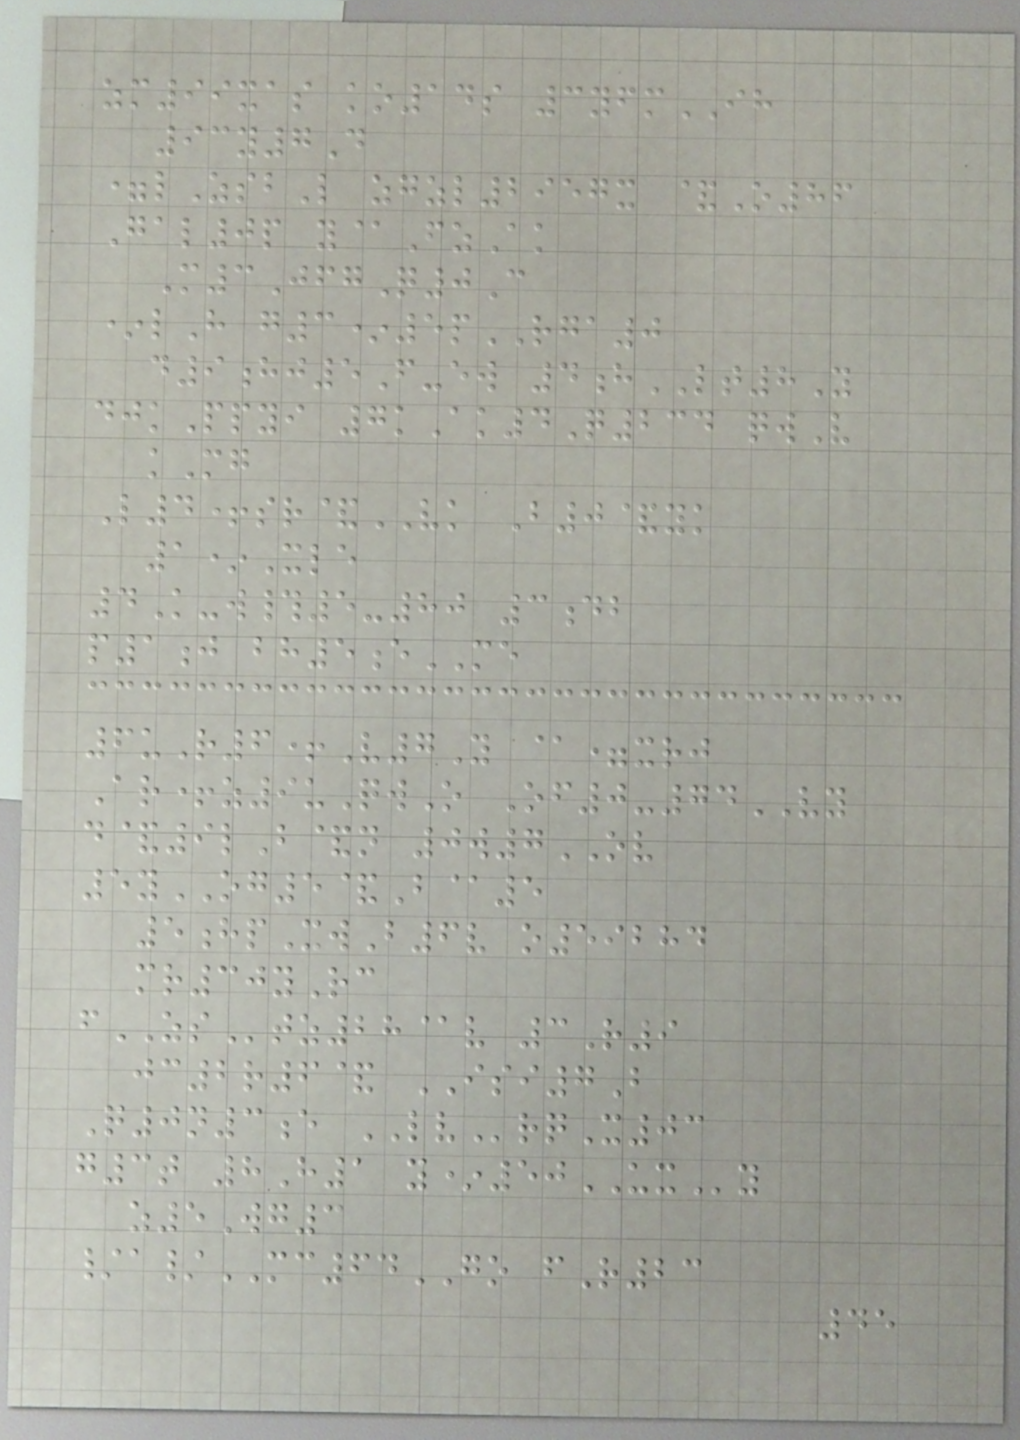zm99xas ko14s 3yfmIH
93y7D
=lZsbL zgzl2957x &O86
Gal0p y@FzAk
M3JfgQ0C
*lH g3*5pRGA0
d9hj5F-ew 4hLT8Y
djkPpyi 7kAk4Q234 qwV
kMg
L4+sr&VK B0&yk
1*Xle
4K-w#5-80 3db
p1j bh5eME
6uR6+V7Y @=xrj
Ar+z9uQwO Of0-74VY
d&9lB&n 0w7OV
5yOG5&B@5
5hpXwB6v o59284
mr30yRc
fZStz28@v 3R9
jc2r6& ISI7B
Q0n3e LVrqX03
g3t 8H1 y*50UXy
z5Wg3
/a/MC64GO fR23
45
